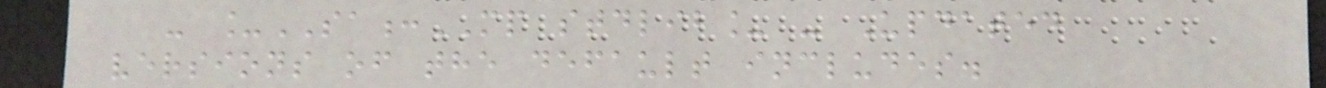- _SA:MP stdlib_ - Updated
versions of the default includes.
